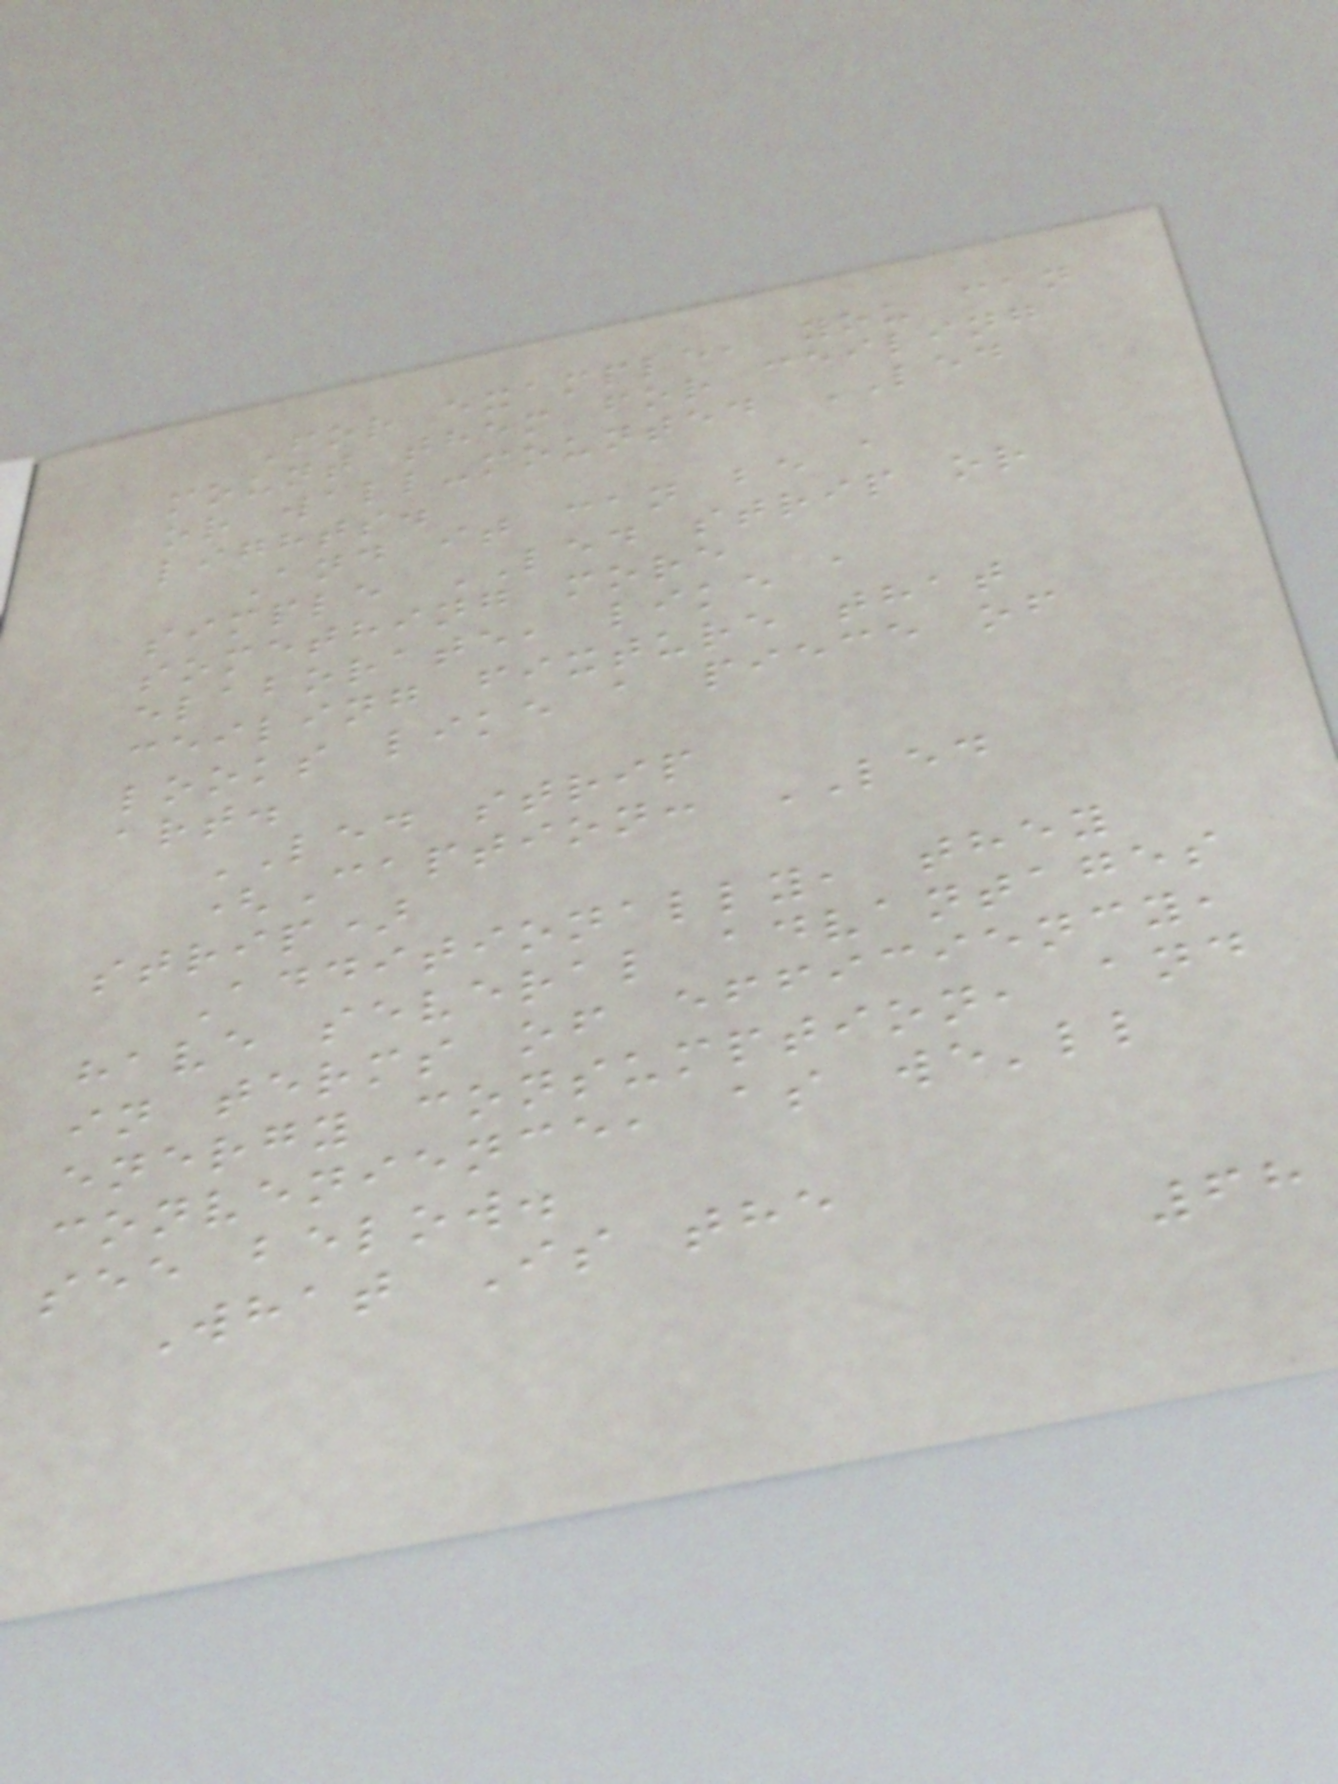For example, you can
mount them for ceiling
or wall-mounted LED
lights.
And it can be a
simple LED strip or
something more
elaborate, like a
ceiling fixture that
looks like a piece of
art.
LED strip
(Caption: LED
strip)
Additionally, they
have several advantages
in terms of efficiency,
energy consumption, and
convenience, as we'll
see below.
What Is the
68
